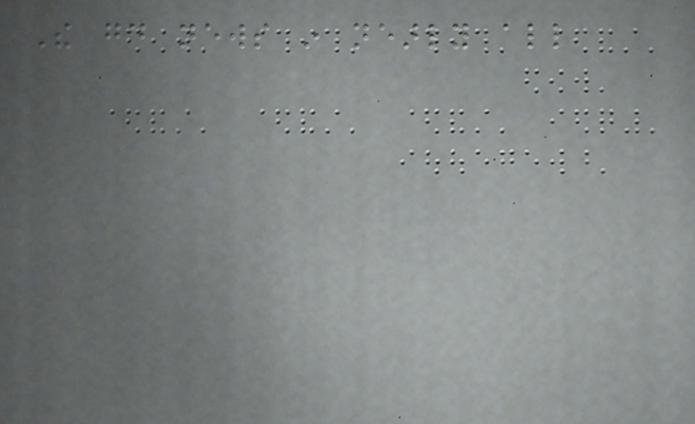The good news in nearly all
